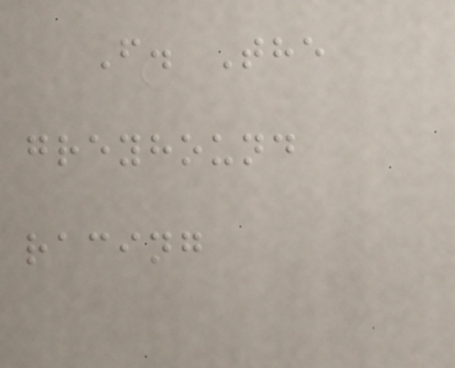F. The
greyhound
racing
